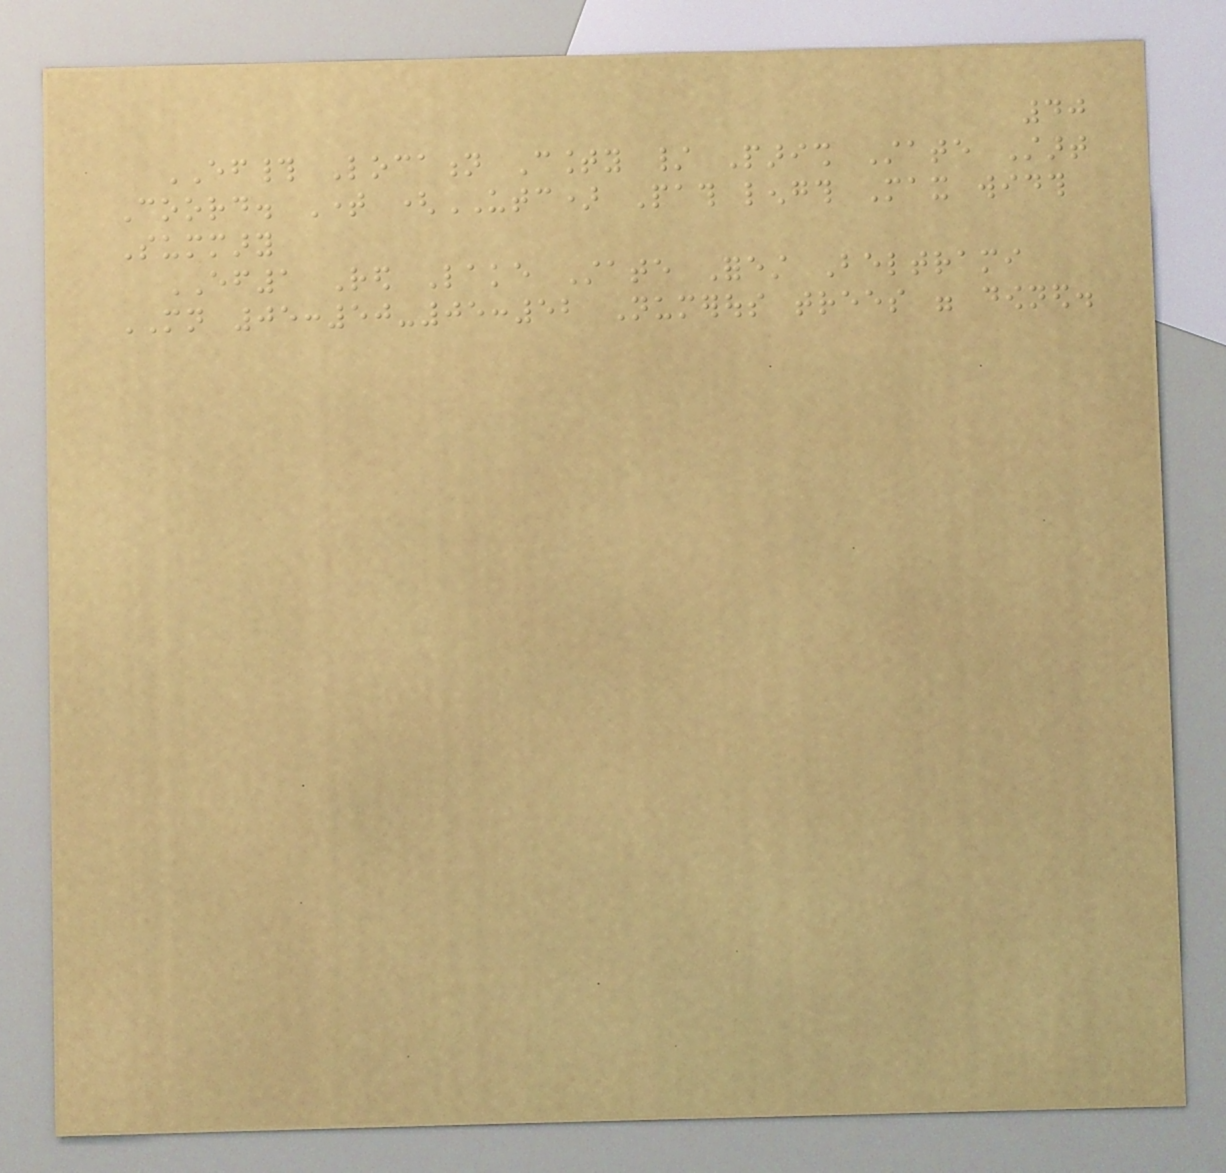40
EF# Location County / Parish State Start
Coord. Time (UTC) Path length Max width
Summary
EF1 Red Lake State Forest Beltrami
MN 05:50-05:52 Numerous trees were downed.
